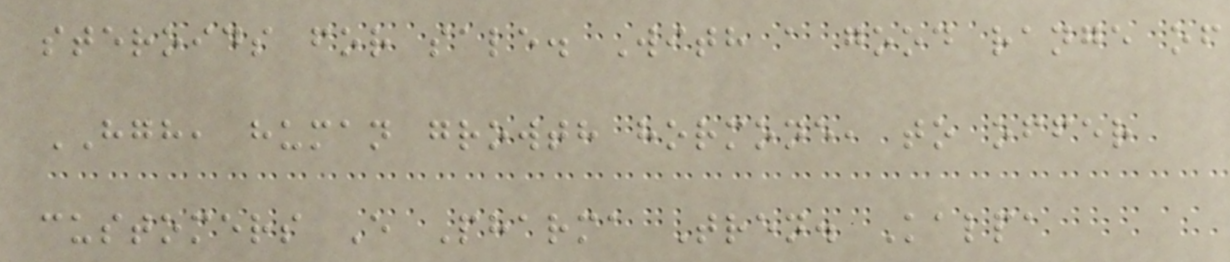steroids for sale. With a good range of
HGH, human growth hormone, to offer
customers E Pharma Tren. Kalpa
